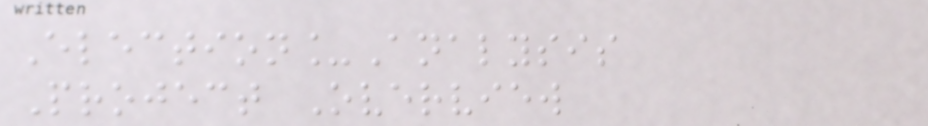Election_Analysis
Project Overview
